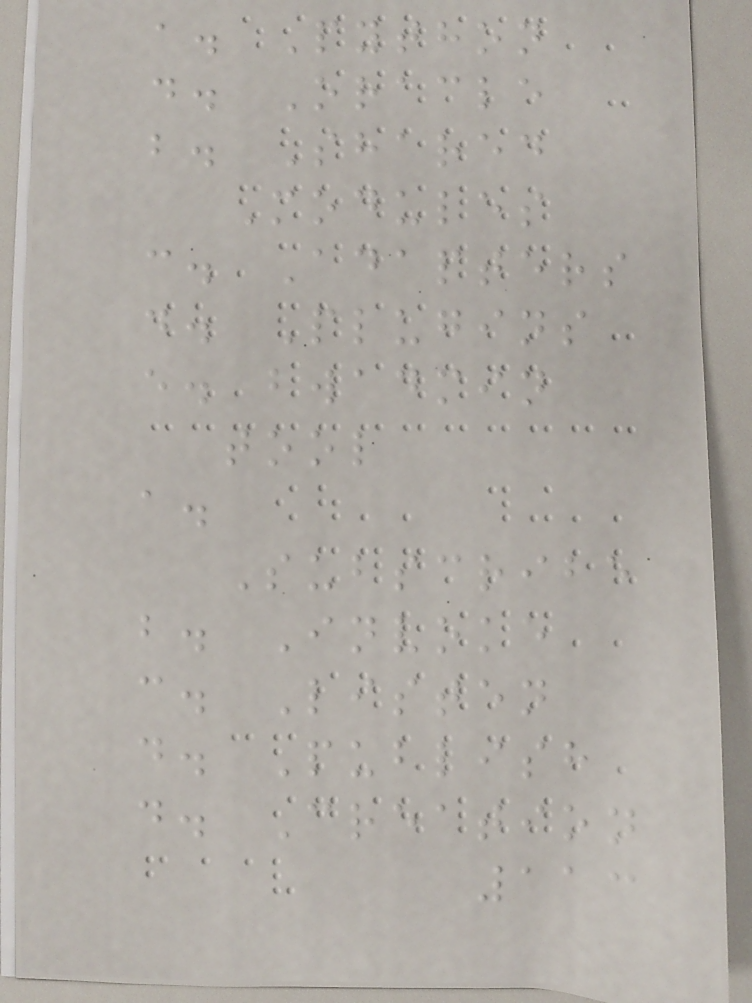a. Python
d. Oracle
b. Shared
Modules
c. Adapters
d. Plugins
e. bwadmin
tool
a.
Subscribe
b. Invoke
c. Listen
d. Publish
d. Creation
113
